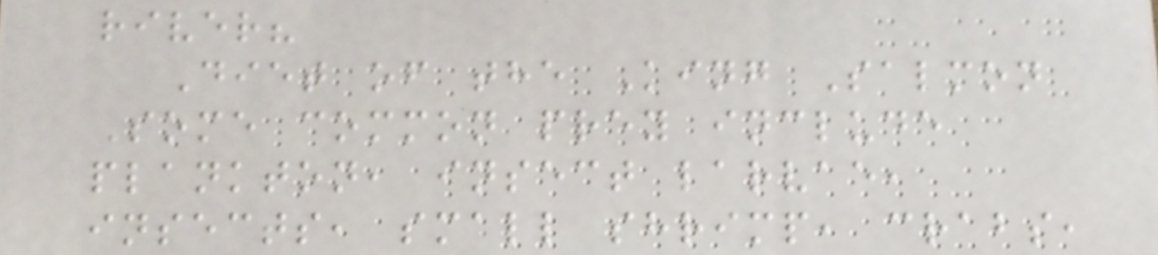river?
Diet of the King Salmon
Some common prey include
plankton, insect larvae,
insects, small shrimp, crabs,
